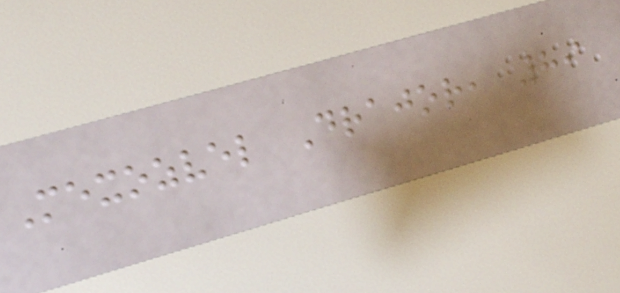Mexozvel Drajor, 89
